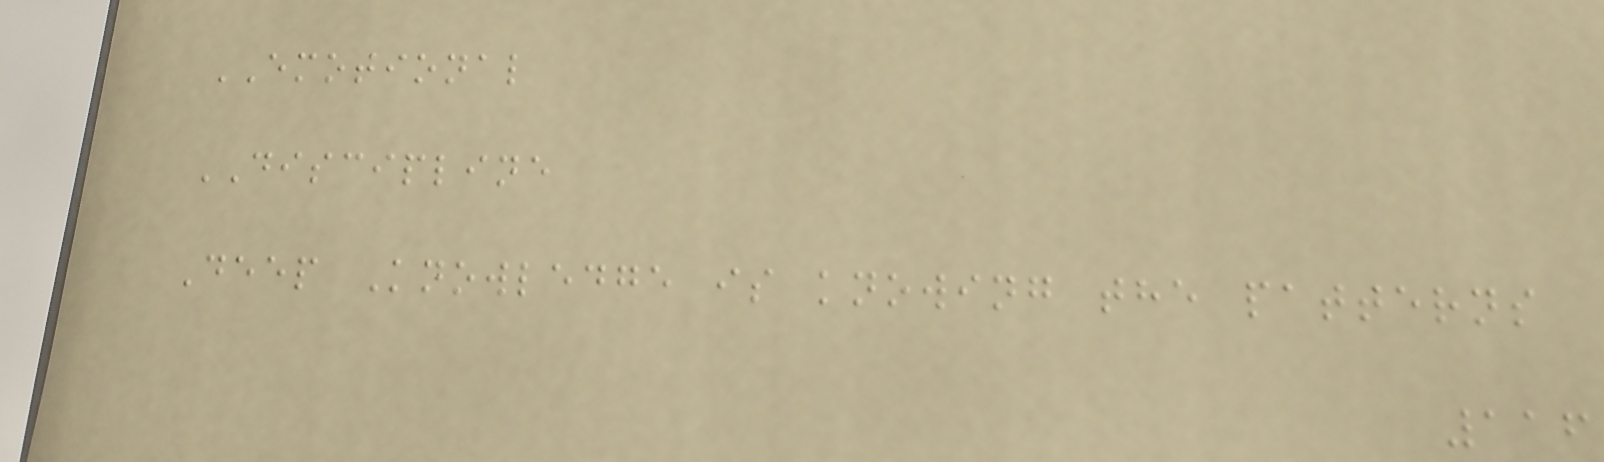EMOTIONAL
DISCIPLINE
Deep Knowledge is knowing the patterns
116
